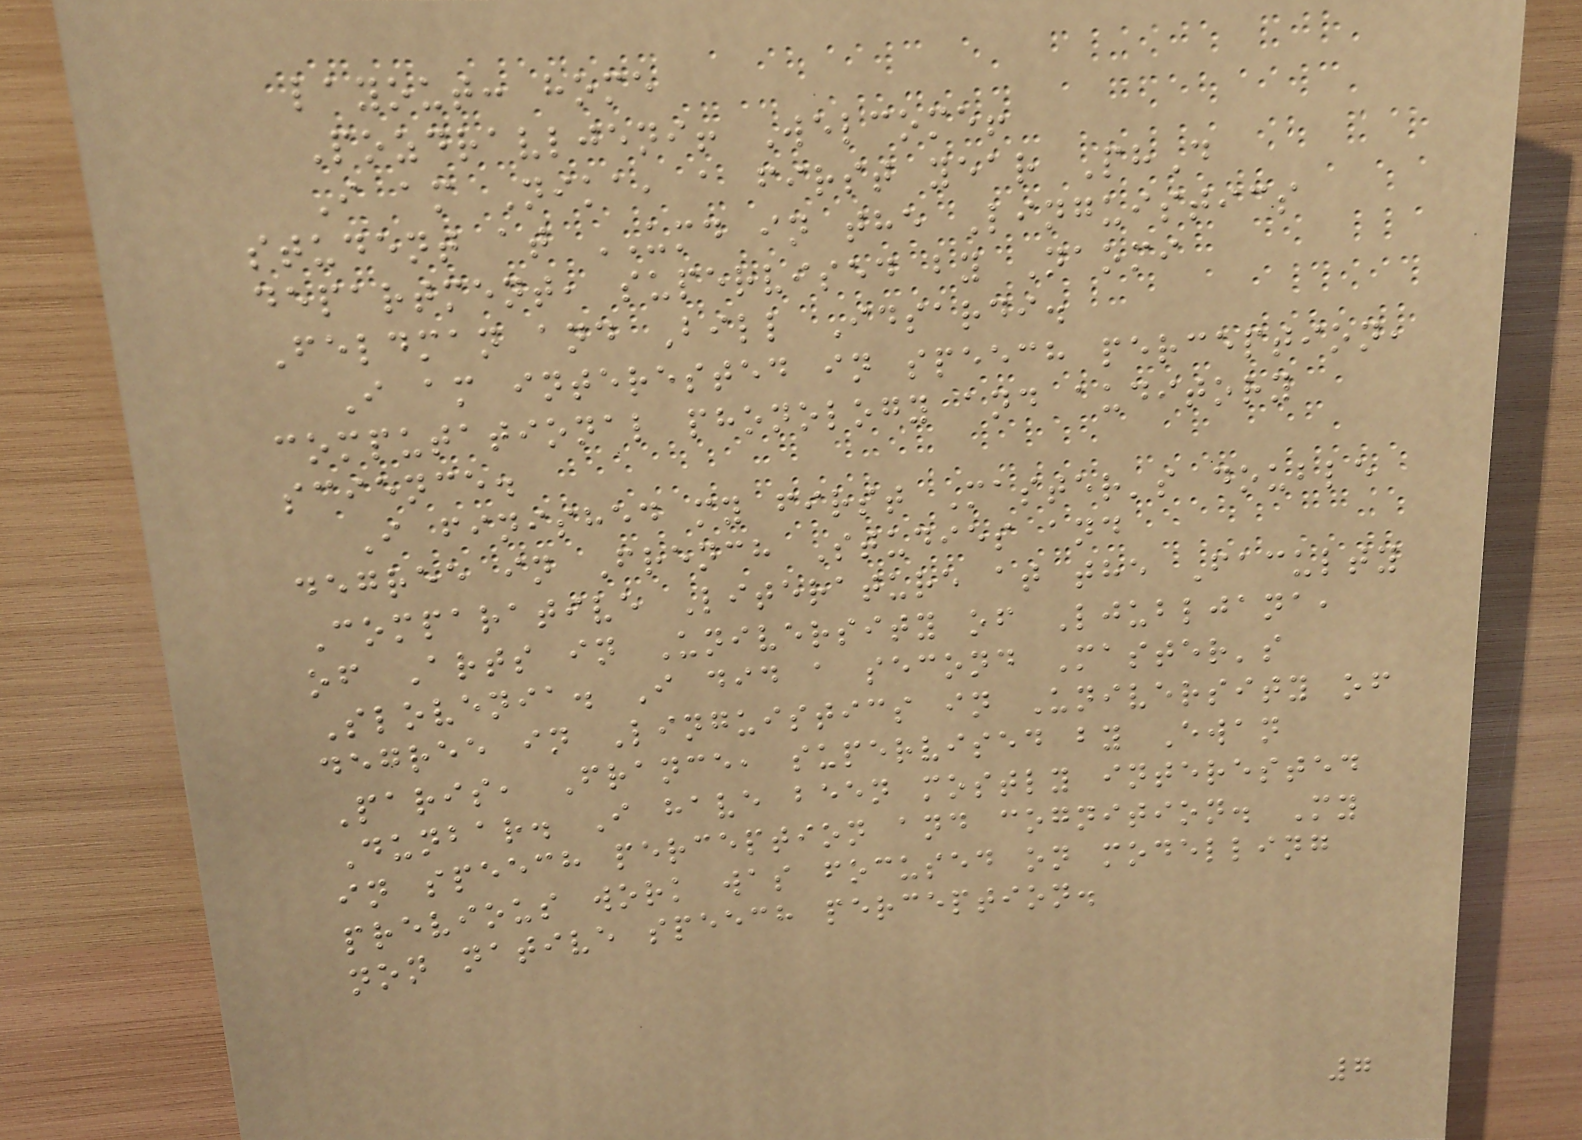layout: home
Pozdravljeni! Welcome!
I am Nika, a first year PhD
student at UMD in the Linguistics
department, supervised by Naomi
Feldman and Bill Idsardi.
I am interested in speech perception,
computational phonology and auditory
science.
I finished my first Master's double
degree in French Studies and
Comparative Literature at the Faculty
of Arts in University of Ljubljana,
Slovenia. I did a second Master's
degree in Linguistics in University of
Paris, France, supervised by Ewan
Dunbar. I have been mostly interested
in speech perception and cognition. My
previous work was focused on modelling
non native speech perception.
7
